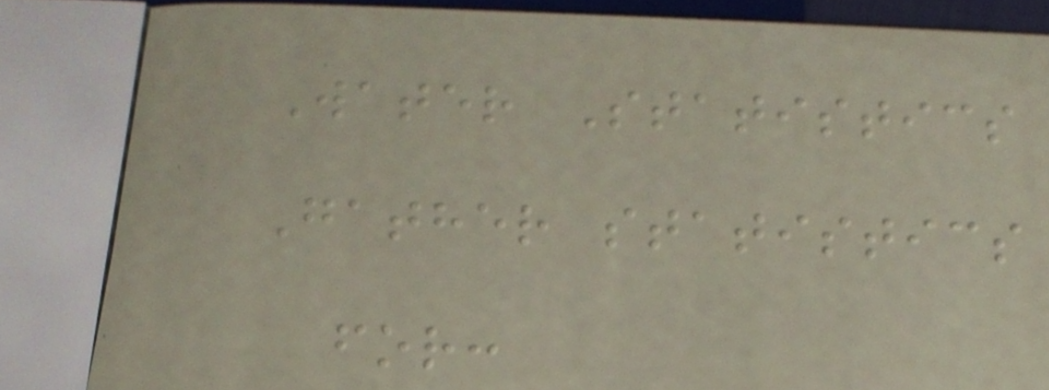Water Statistics
Gather statistics
for:
